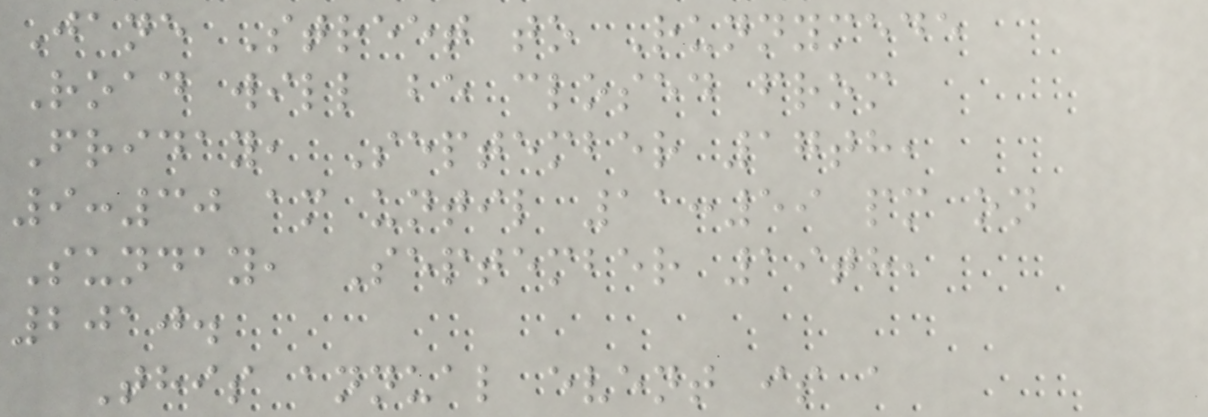Jane Street to Runnymede
Road will be closed from
Friday, September 17th,
9:30 am until 11:59 pm on
Sunday, September 19th,
2010.
This annual event is a
